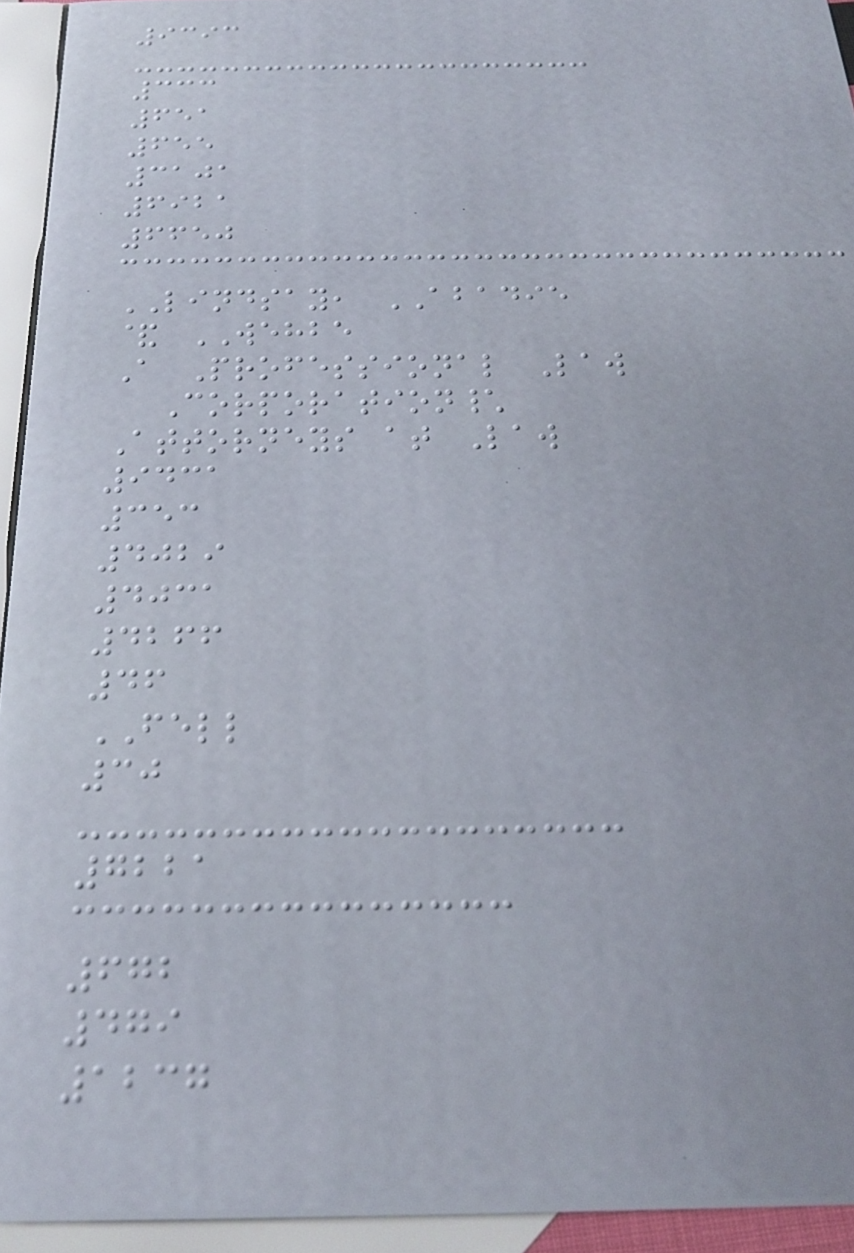9393
333
651
655
3101
6921
6650
LINDSAY, ABADIE
& WEHBE
A Professional Law
Corporation\
Attorneys at Law
9431
353
4029
4031
4266
46
FELL
30
7221
672
479
1237
